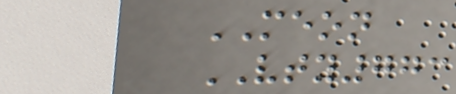MEON
VTY773
